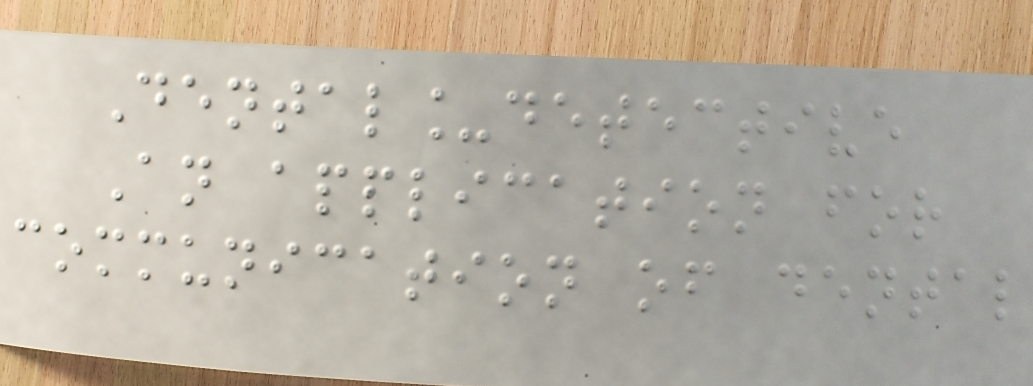Dental_detective
An application for
communication of dental
